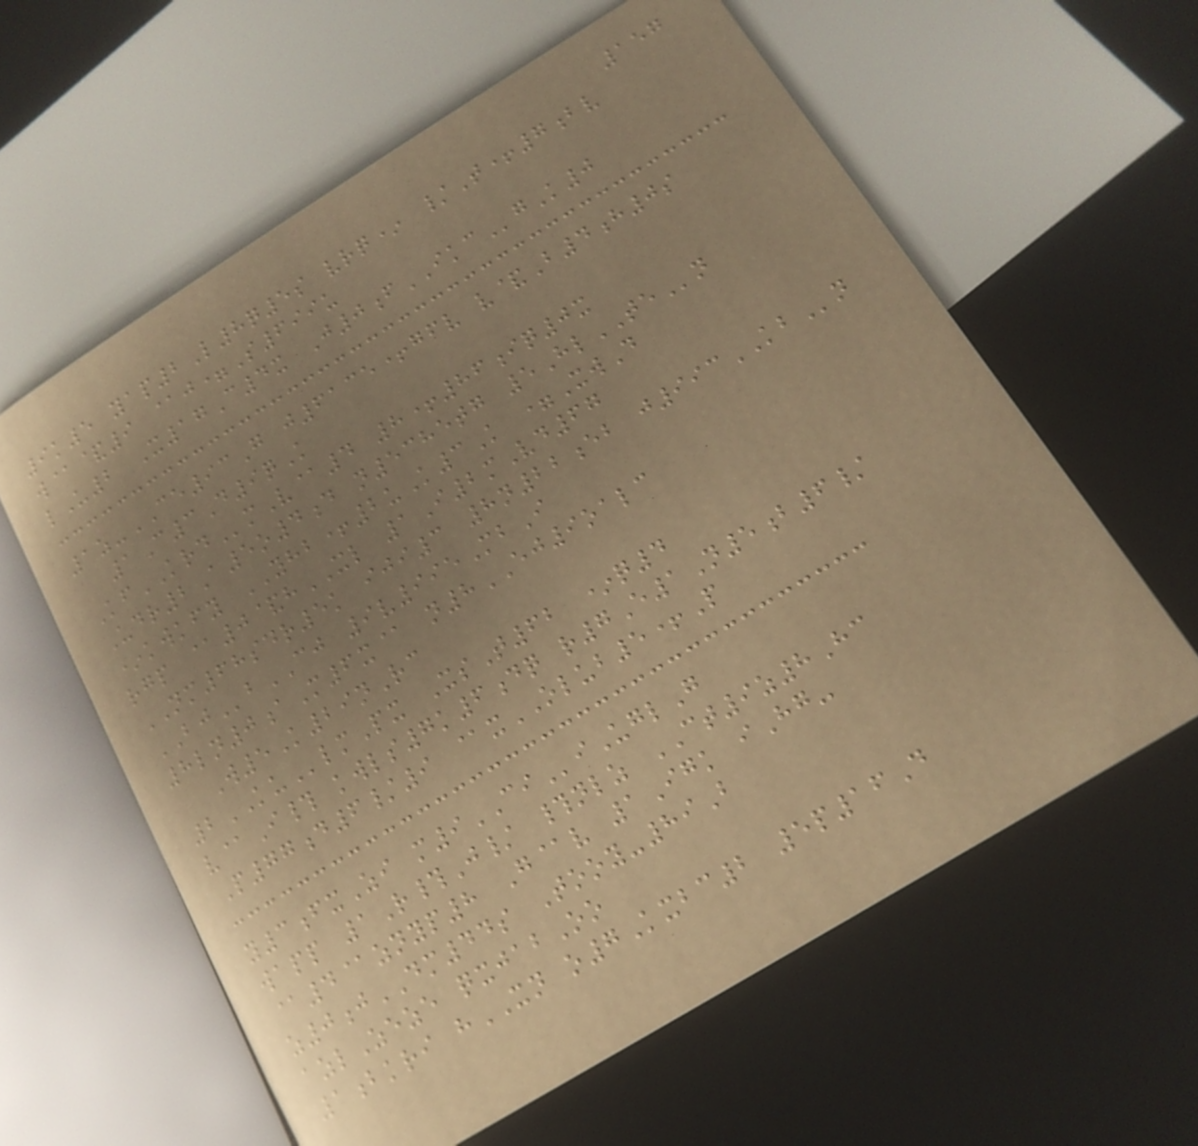157
9k5 yap2L8q5s vrq* /T+7bv
w@&9 @j=S699u
lU2 X17C4x J0fIKCgK0
1z-CE93G j6135+gfv v&B4h0s
1C3D9qK
KfKRDmV@4 8+86iq0x
Udr2A5o4d n5385tg 5HlTEn
*kwkfy YHB+2uK3K =XwD
rgp @0&hXL 1I2mVd67
NM68sdr5k iji3 8n22eb j993KBn
BJbCJ 9v995MbI
8ln0aM6x@ n8EJ9oalc
W5K29nRc
2KUlmPx XsT62 *q4
v@I# kwls7k6dq r7E1N5b6/
P77d6/9 @xOLUB5+P
y3fxZi m9CIiUglG
wapp 1R#J/ #nlz CT9z8Hc
@4@znyp8 G@v 1Igk iHg-
z0jDM44s Tooy-89B
azlZeze qxjabOo
1bkri hXN o7Kxbc2 5p16D
